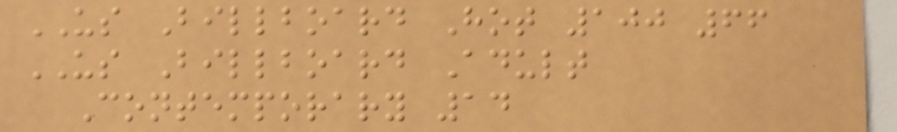US Billboard Hot 100 66
US Billboard Adult
Contemporary 14
